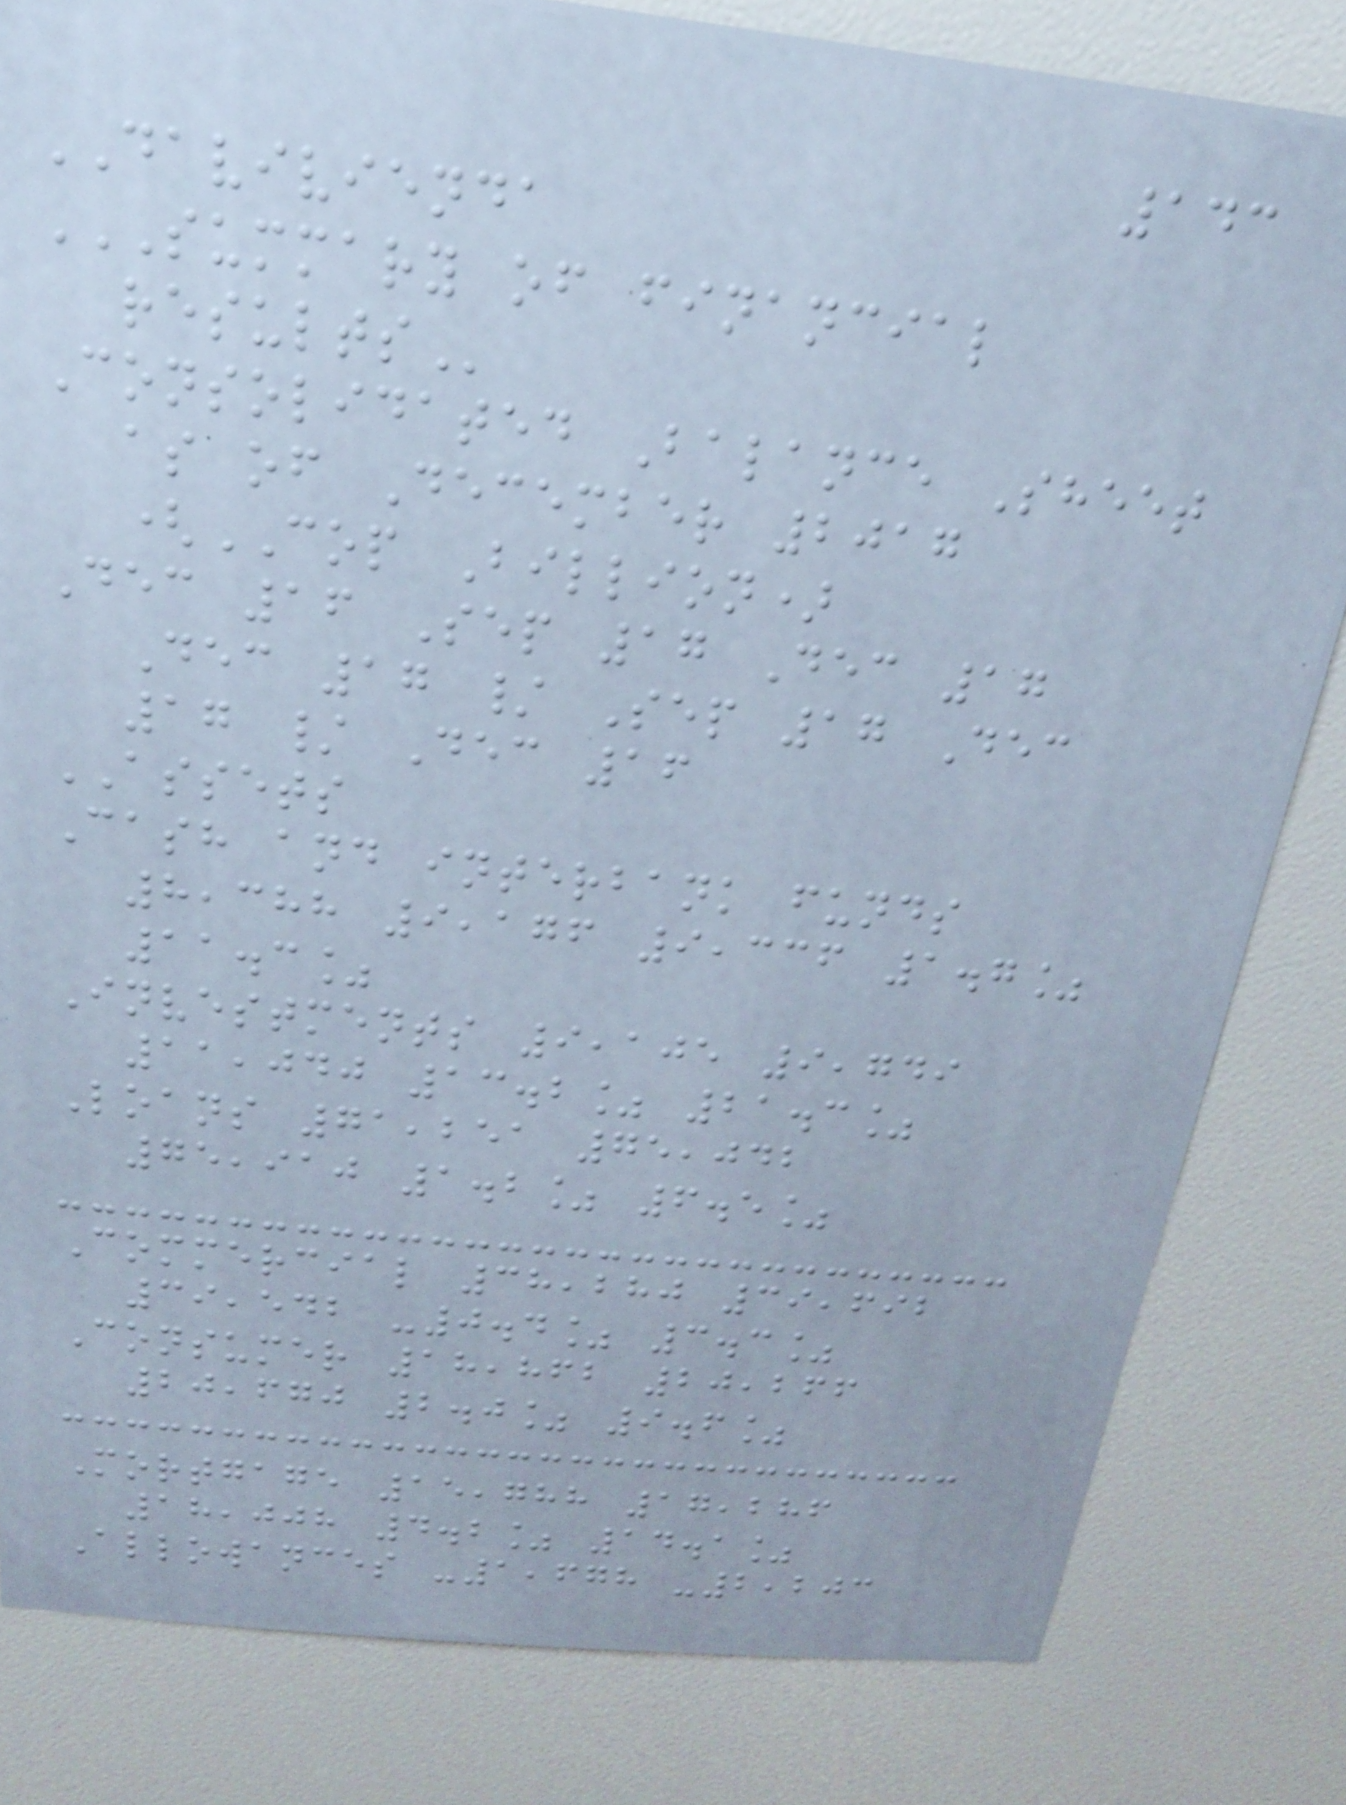143
DAVIVIENDA
SUMMARY OF FINANCIAL
RESULTS
Consolidated Balance Sheet
as of December 2017
(COP Billion)
Dec 16 Sep 17 Dec 17
Dec 17 / Sep 17 Dec
17 / Dec 16
ASSETS
Cash and interbank funds
8,388 9,176 9,336 1.7%
11.3%
Investments 9,105 9,749
11,040 13.2% 21.3%
Loans 71,251 75,042
75,910 1.2% 6.5%
Commercial 38,280 39,692
39,542 -0.4% 3.3%
Consumer 18,862 20,266
20,670 2.0% 9.6%
Mortgage 15,788 17,286
18,008 4.2% 14.1%
Allowances -1,678 -2,203
